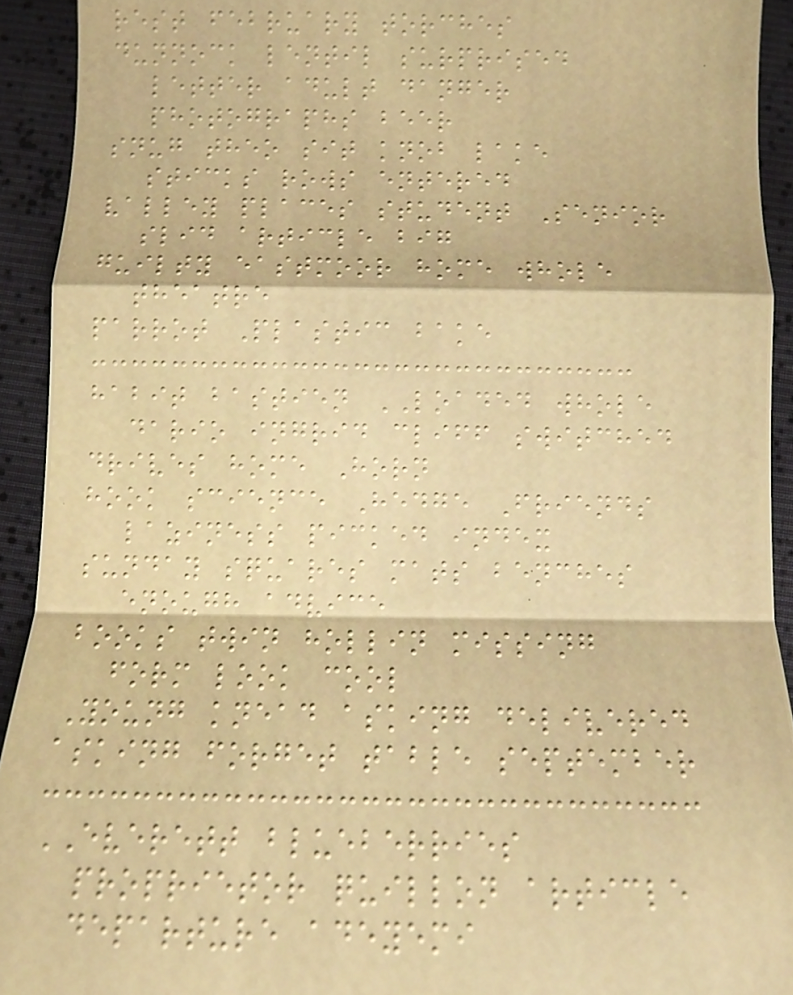rest february torches
dunnock lentil surprised
letter adult danger
photographs beer
snug theo sit knob lake
sticks rows entered
valley places student Senior
slid article big
guilty eastmoor home whole
theatre
parrot Plastic bake
habit bastien LOADED whole
dario ingrid cliff switched
drives home Horn
hook science Hedge Friends
laziness picked index
sunday squares mats benches
enough advice
books twin hollin missing
form look cool
Young knead asking delivered
asking forget table september
EVERETT blueberries
proprietor quillon article
departure adeyemi
